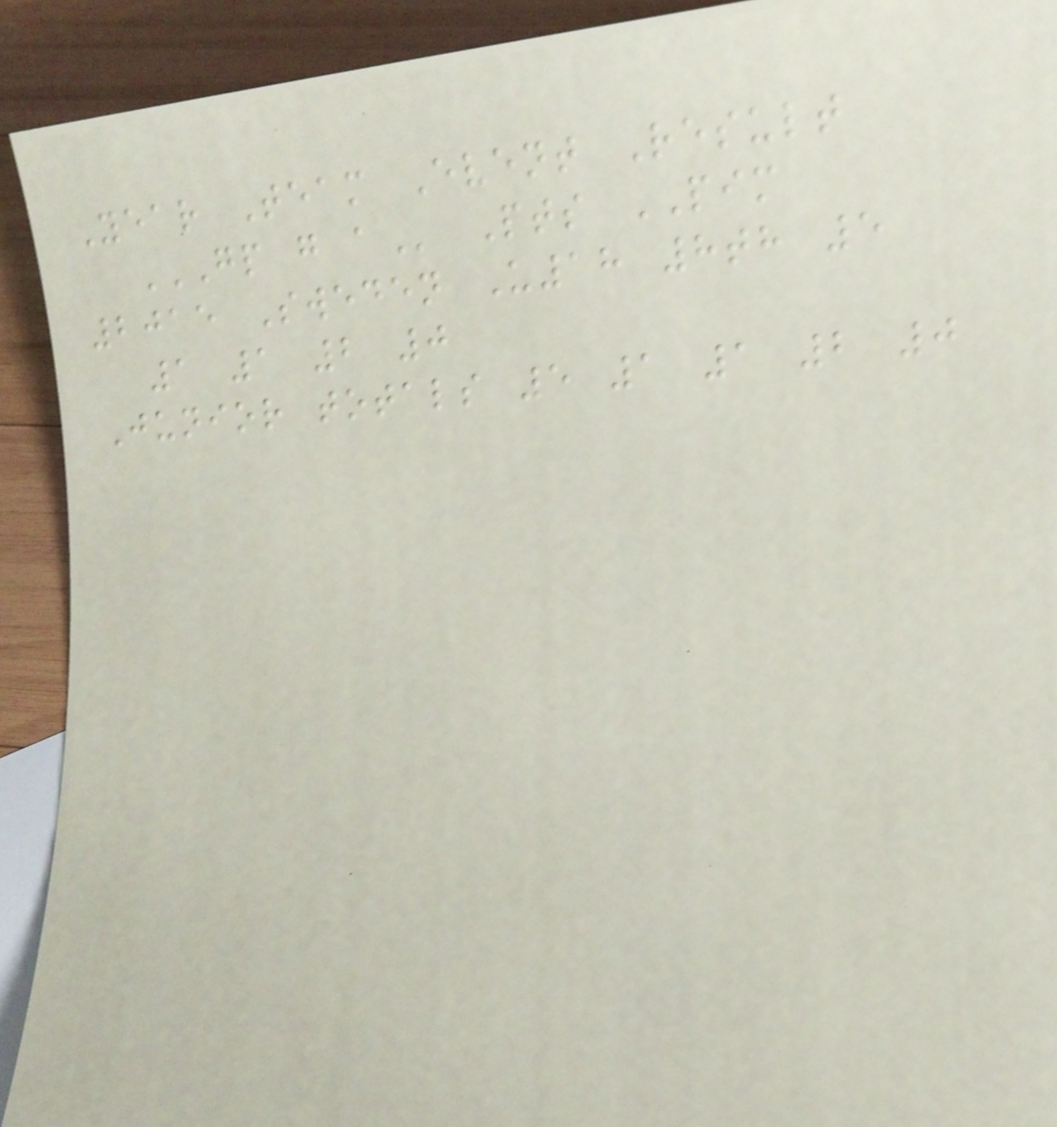Year Team Event Result
GP G A Pts PIM
2015 Sweden U18 8th 5
1 1 2 0
Junior totals 5 1 1 2 0
